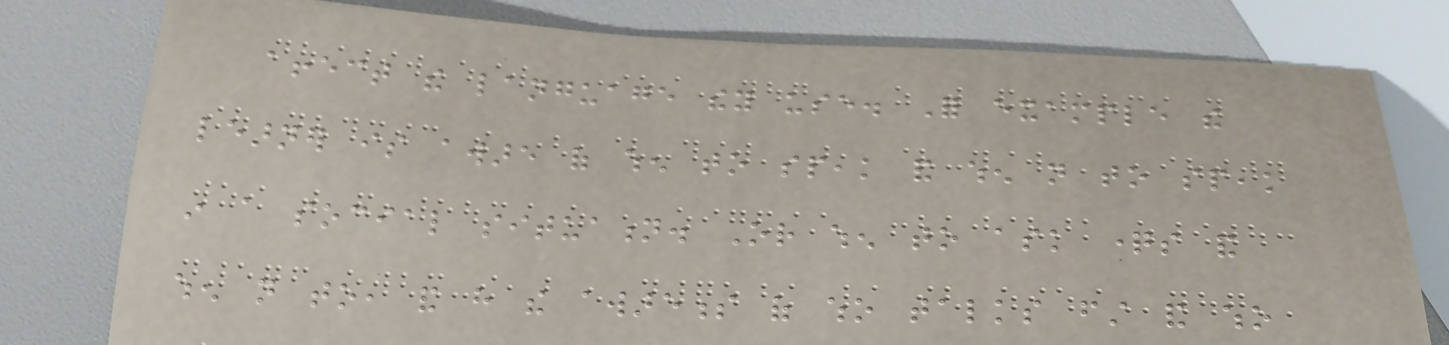affect the language they use. For example the
learner is aware of when to speak and when not to speak
in a social situation. Or when to ask questions and
when not to, and have the awareness of who talks first and who
